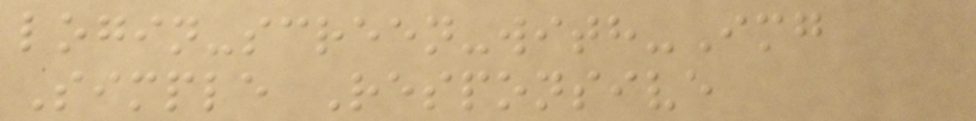login-screen-with-Img
Simple Responsive
